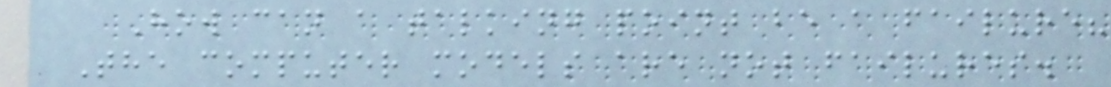How can a talking point be a failure?
The computer models are not failures.
